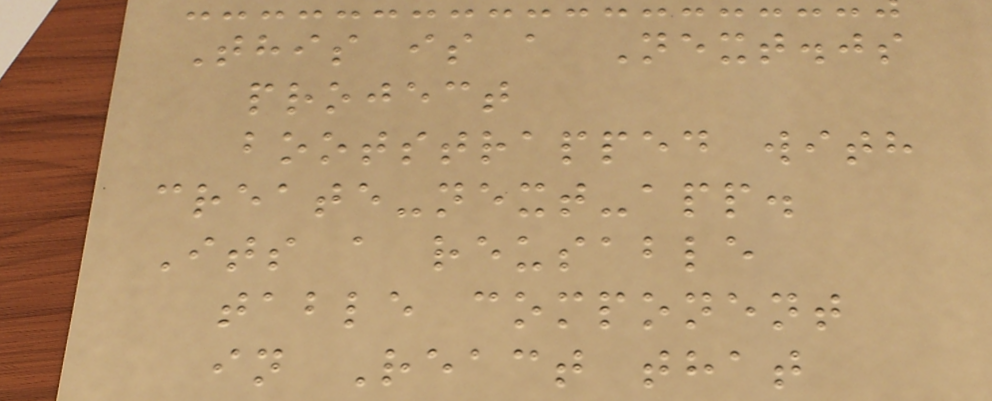This is a Next.js
project
bootstrapped with
create-next-app.
Its a reusable
table component
in React that
